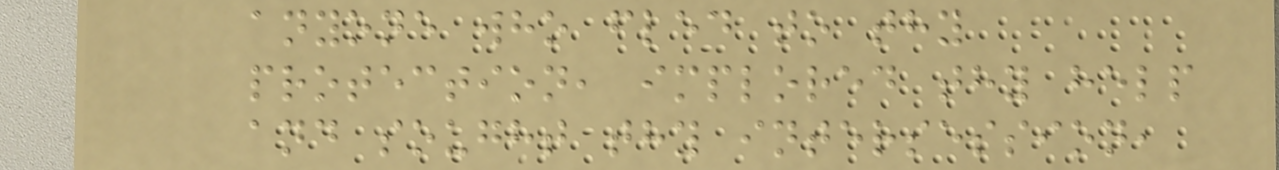anyone who fled to thy
protection, implored thy help
and sought thy intersession,
